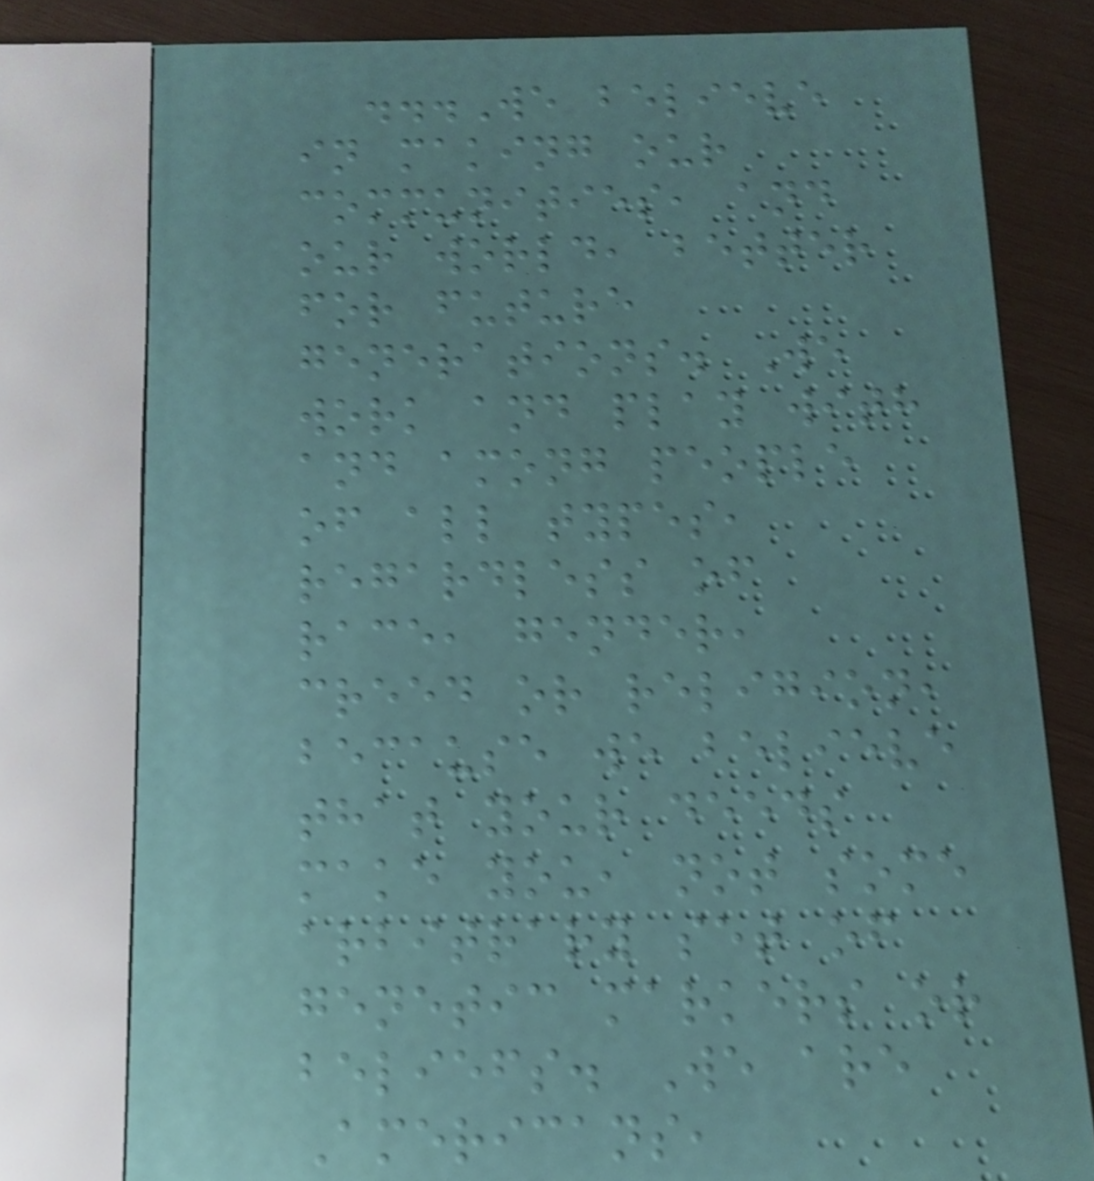...We believe
in making our
communities, and
our world, better
for future
generations. We
work and play with
and among people
of all types,
regardless of
race, gender,
creed or religion,
because we believe
that your deeds
make you, not some
arbitrary set of
genetic markers or
beliefs. We are
Americans,
